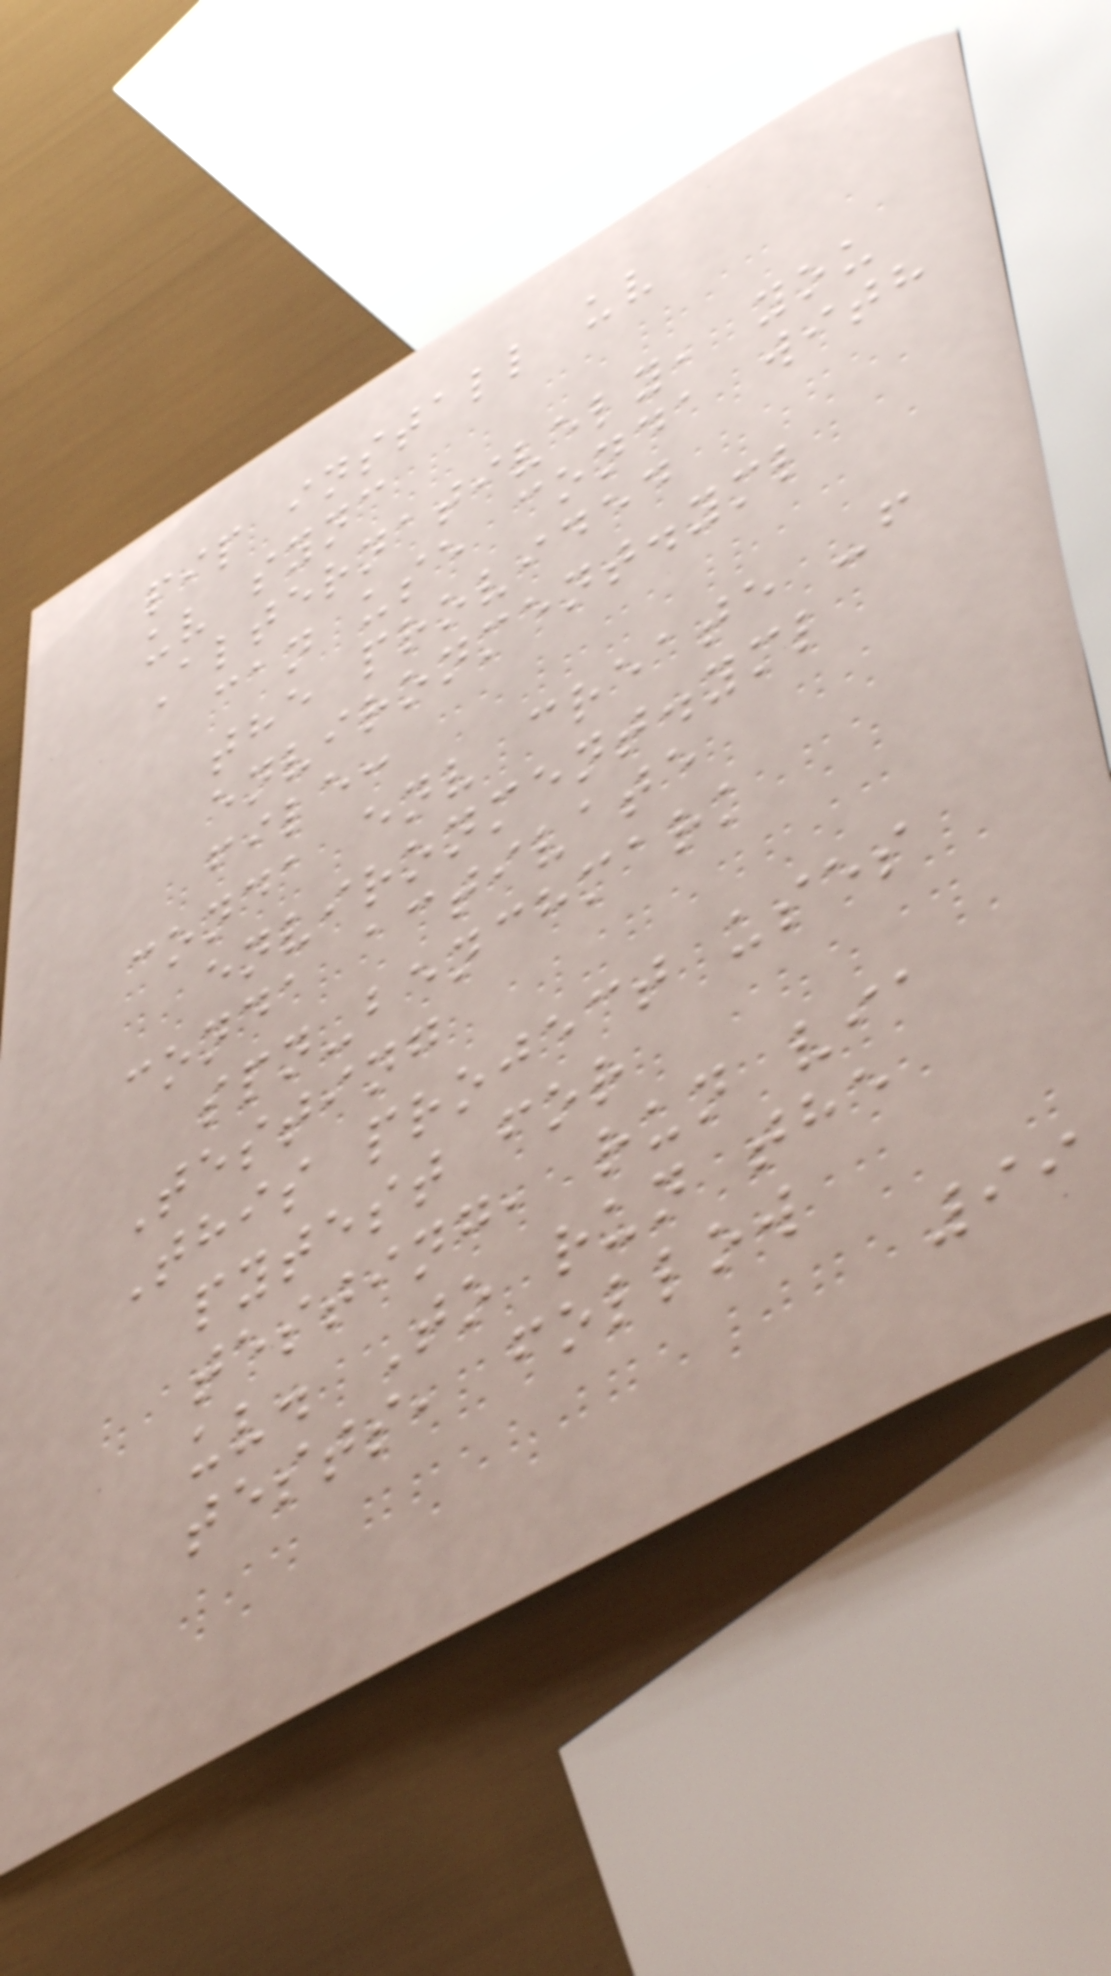pip install uv
uv sync
Alternatively, you
can use conda with
the provided
environment.yml
file:
conda env create -f
environment.yml
conda activate
spn-benchmark
Testing
This project uses
pytest for
testing, run via
uv. To run the
tests, follow
99
